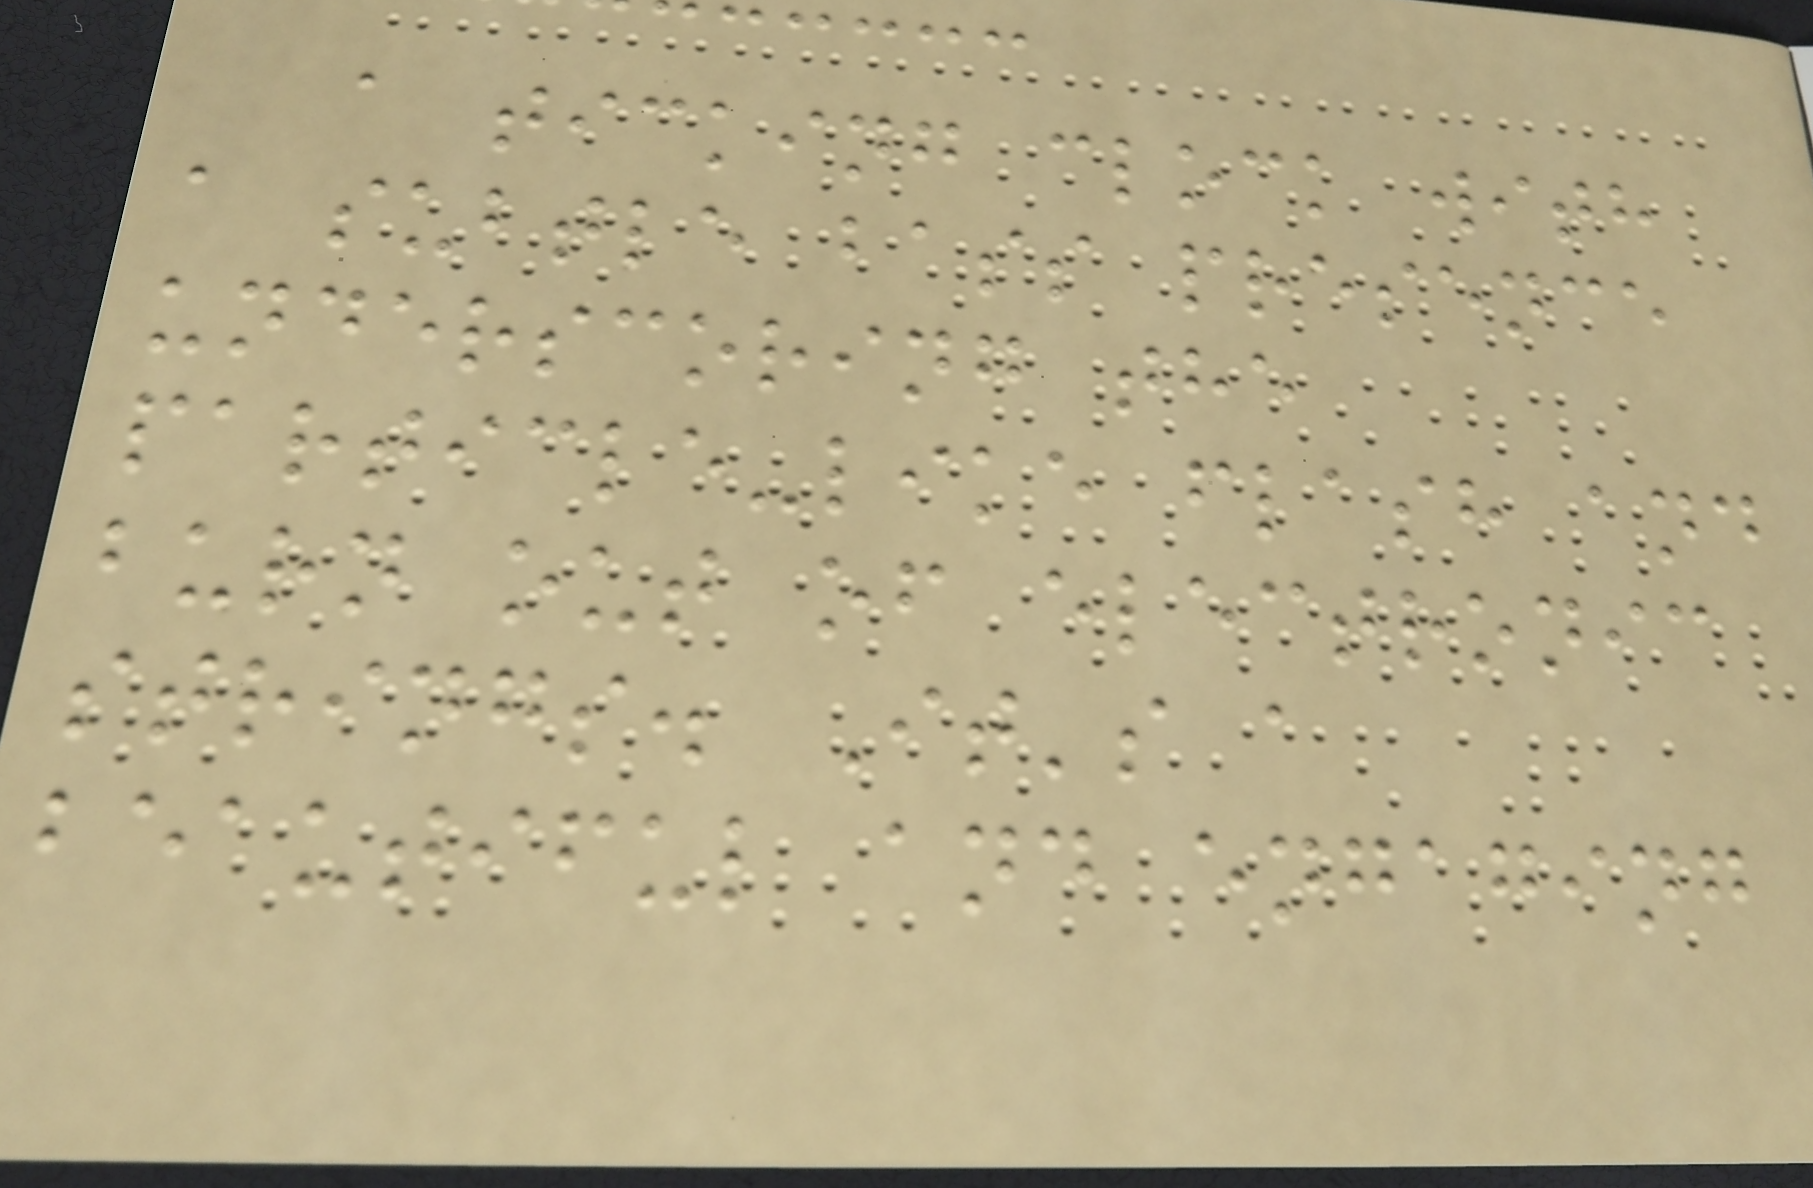a ticking clock with
a subtle bass presence
underscoring the
particle-like flash and
burn out of electronic
strings. It's a
beautiful and engaging
